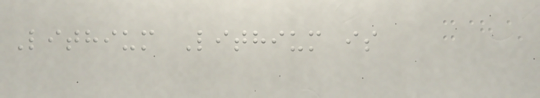Lithium Lithium is
